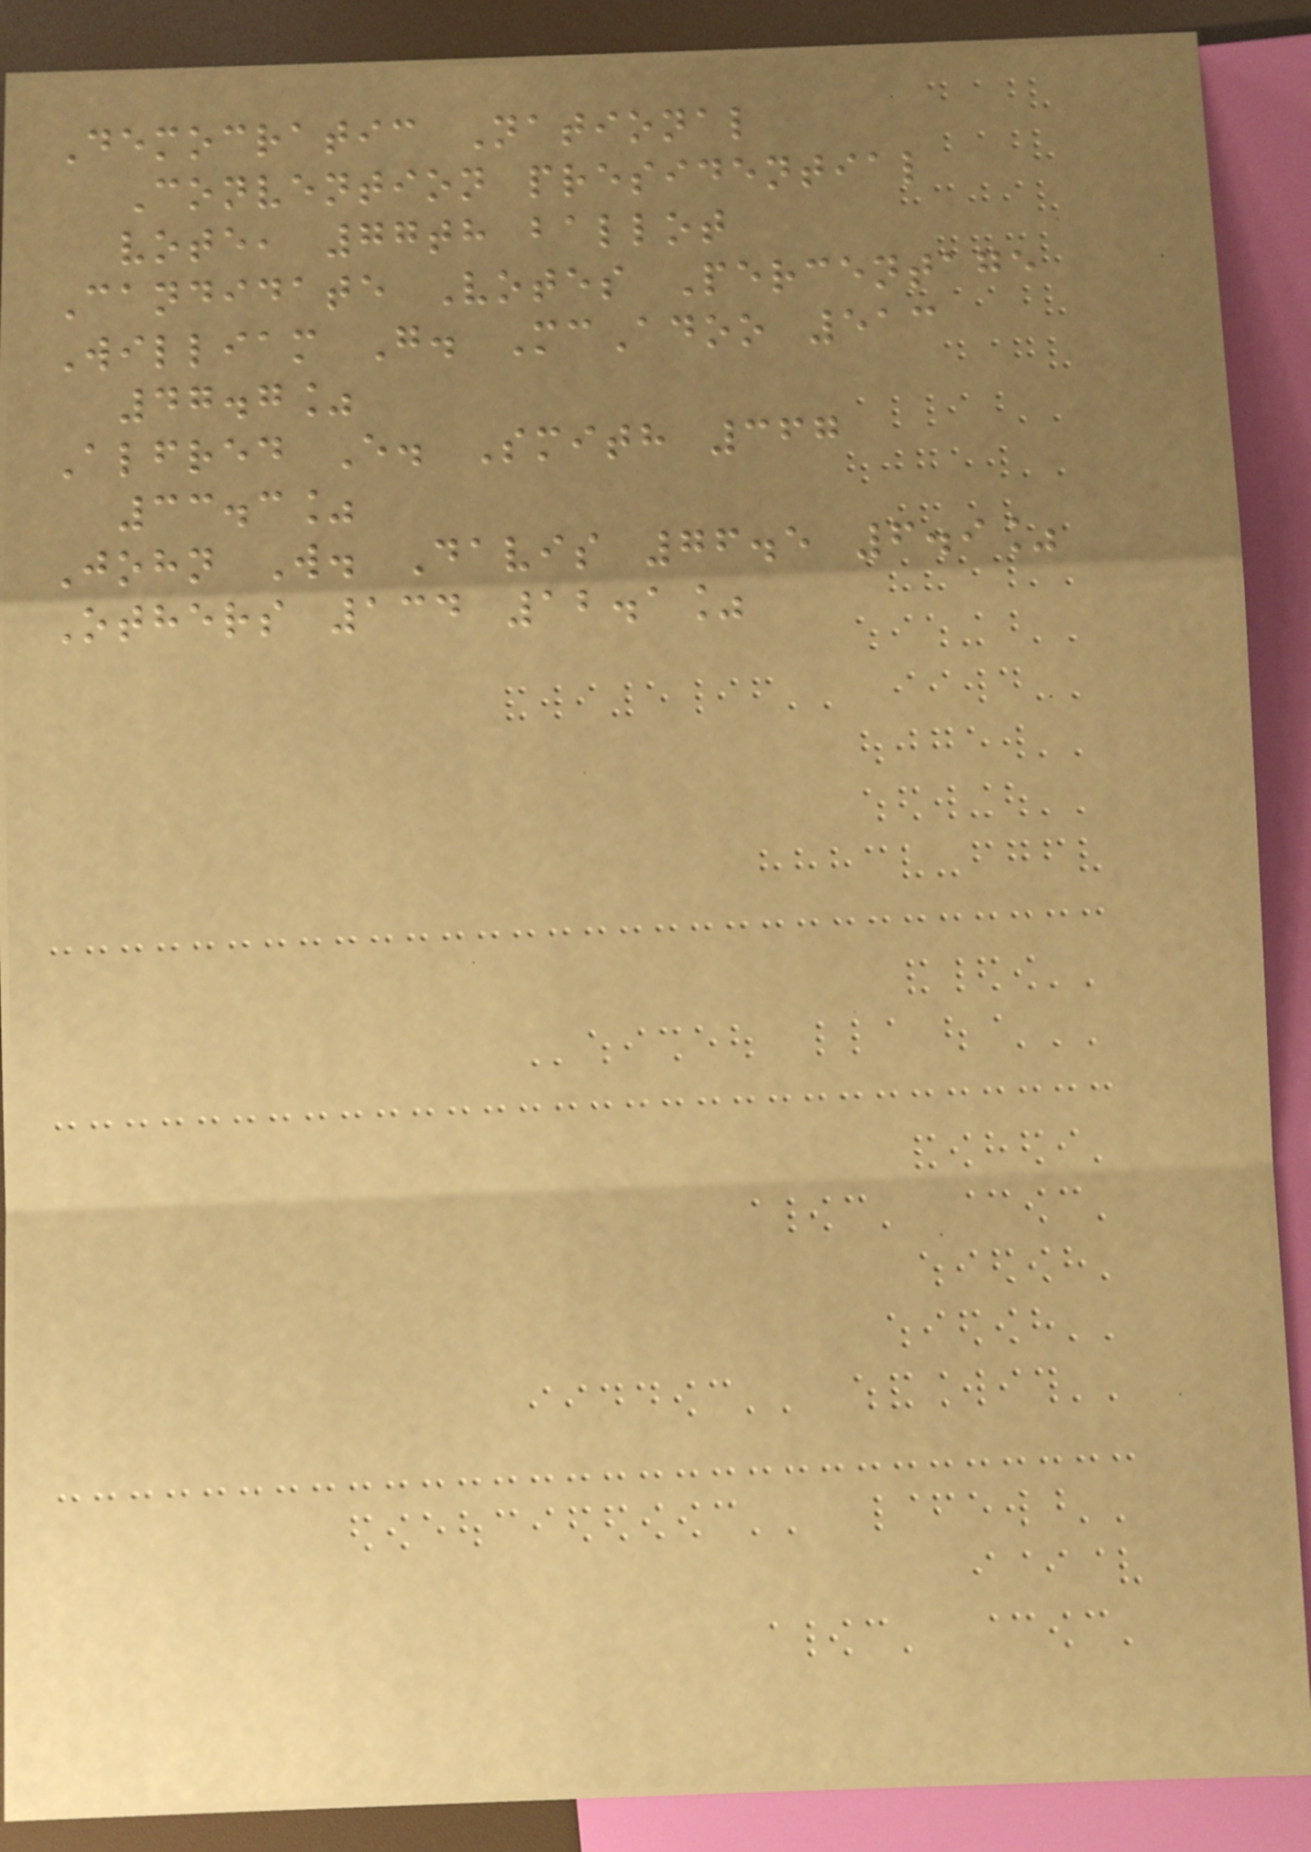Democratic National
Convention presidential
vote, 77th ballot
Candidate Votes Percentage
William G. McAdoo 513
47.7%
Alfred E. Smith 367
33.3%
John W. Davis 76.5 6.9%
Others 134 12.1%
